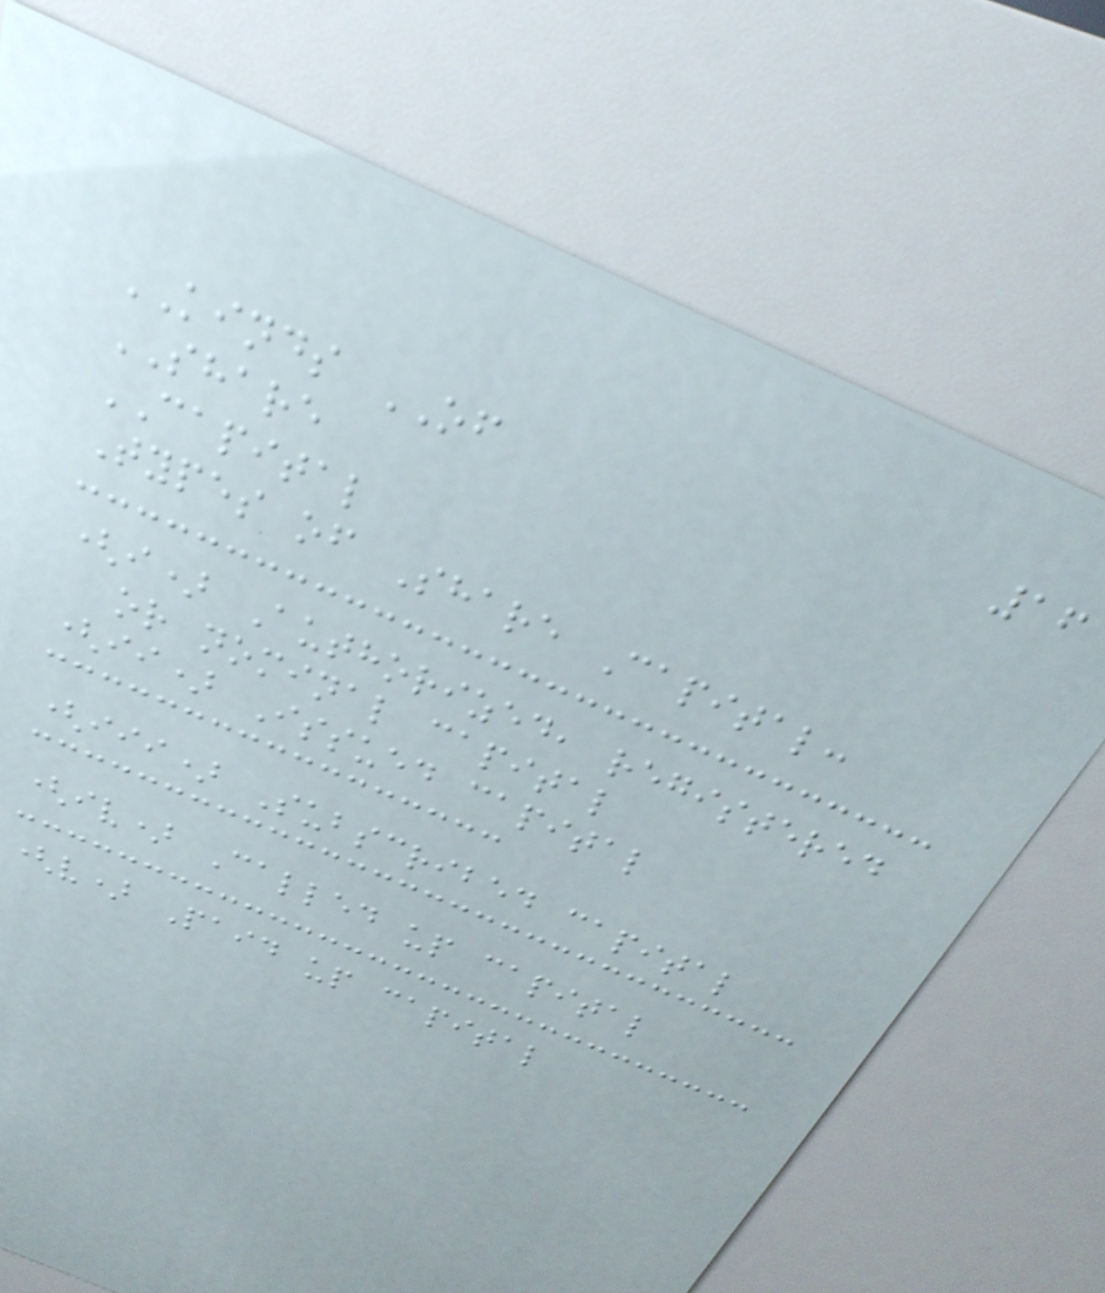16
KINDS OF
SHARE
CAPITAL
Types of Share Capital:
(i) Authorized, registered
or nominal capital
(ii) Issued capital
(iii) Subscribed capital
(iv) Called up capital
(v) Paid up capital
